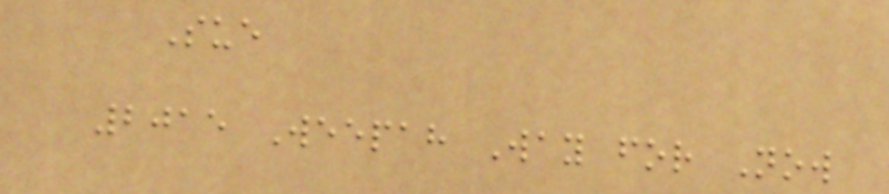Sue
2015 Weepah Way for Now
